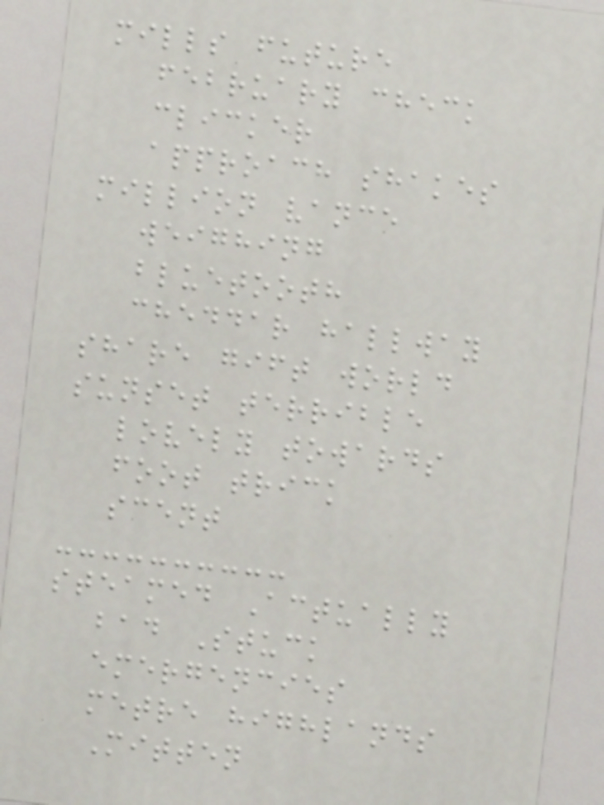mills future
february check
clicker
approach shakes
million vance
weighing
bluetooth
cheddar hallway
share gift world
sunset terrible
lovely towards
foot trick
scent
steamed Actually
bad Stuck
emergencies
metre highlands
Mitten
